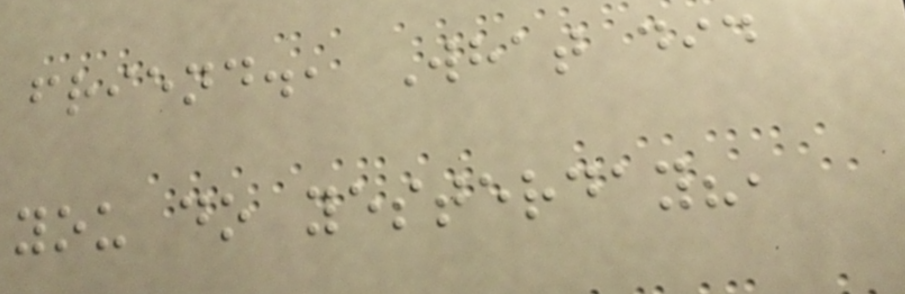friend., What did
you do yesterday?,
